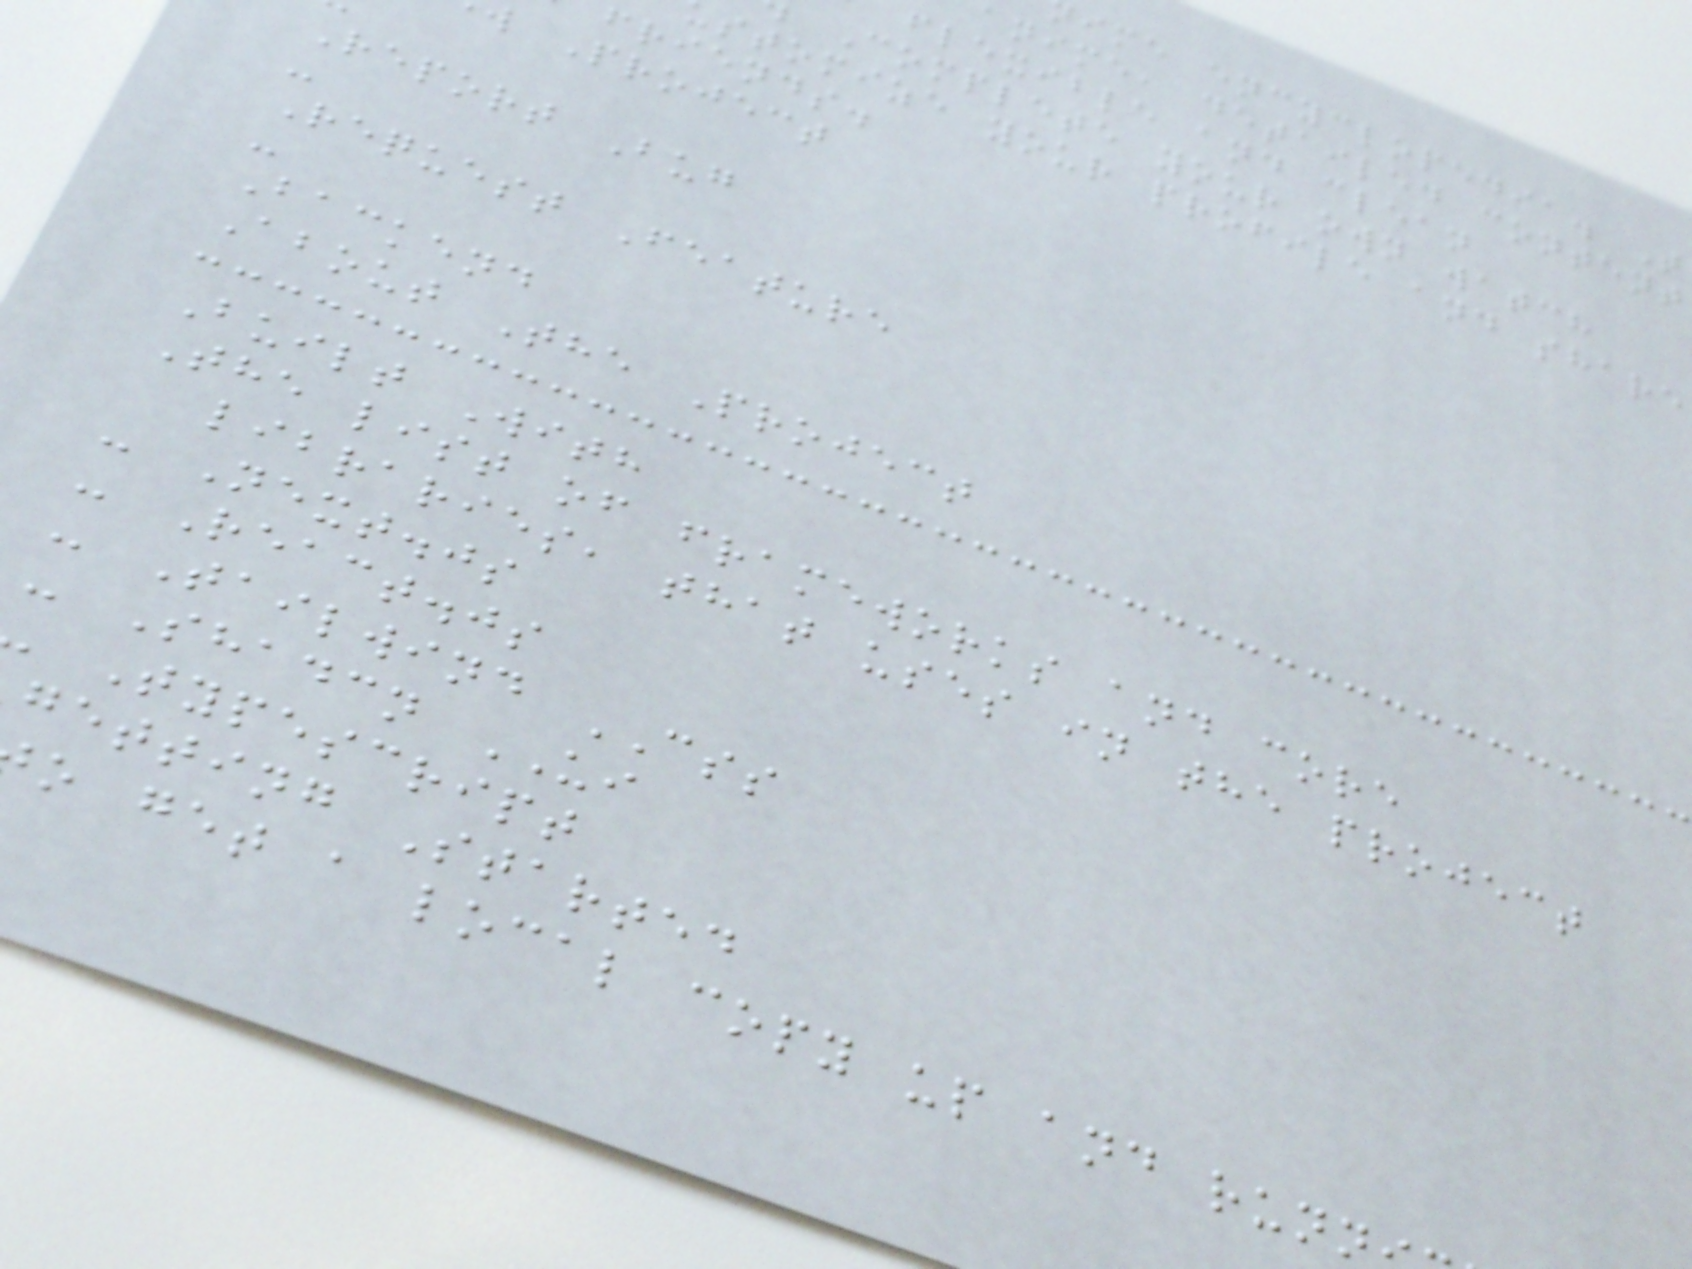ime encyclopedia. T
anime, detailed content
flexible and clean
Complete your own watch
stomize your profile and share
friends.
w Project
Report Bug
-
Request Feature
-
Backend
About The Project
Built With
The list of frameworks and core
libraries, that uses in the project
- Next.js
- React.js
- Tailwind CSS
- Shadcn UI
Typescript
getting Started
o get a local copy up and runn
